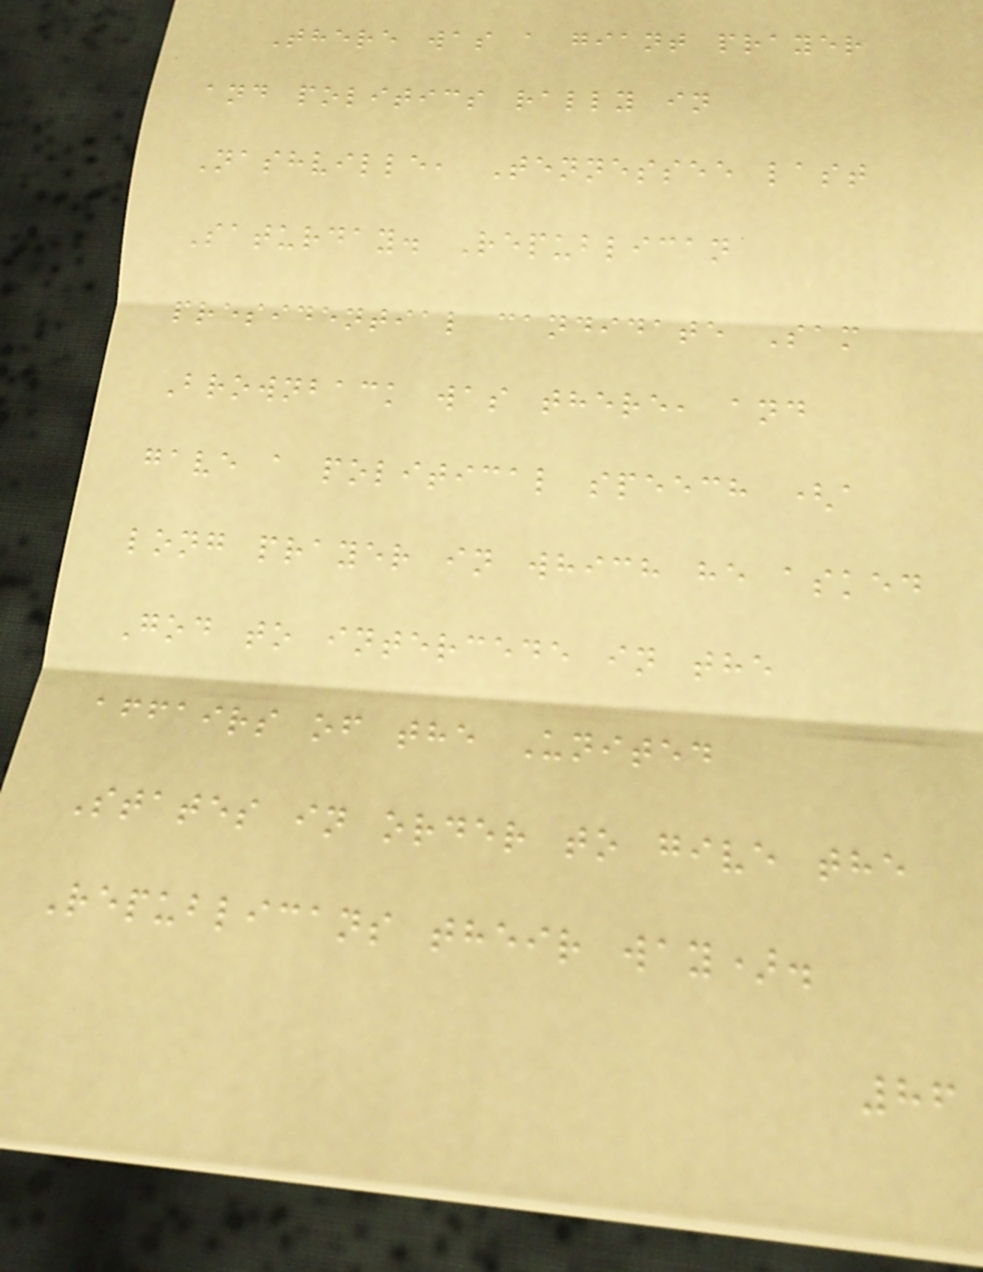There was a giant prayer
and politics rally in
Nashville, Tennessee last
Saturday. Republican
presidential candidate Sam
Brownback was there, and
gave a political speech (a
long prayer in which he asked
God to intercede in the
affairs of the United
States in order to give the
Republicans their way).
86
